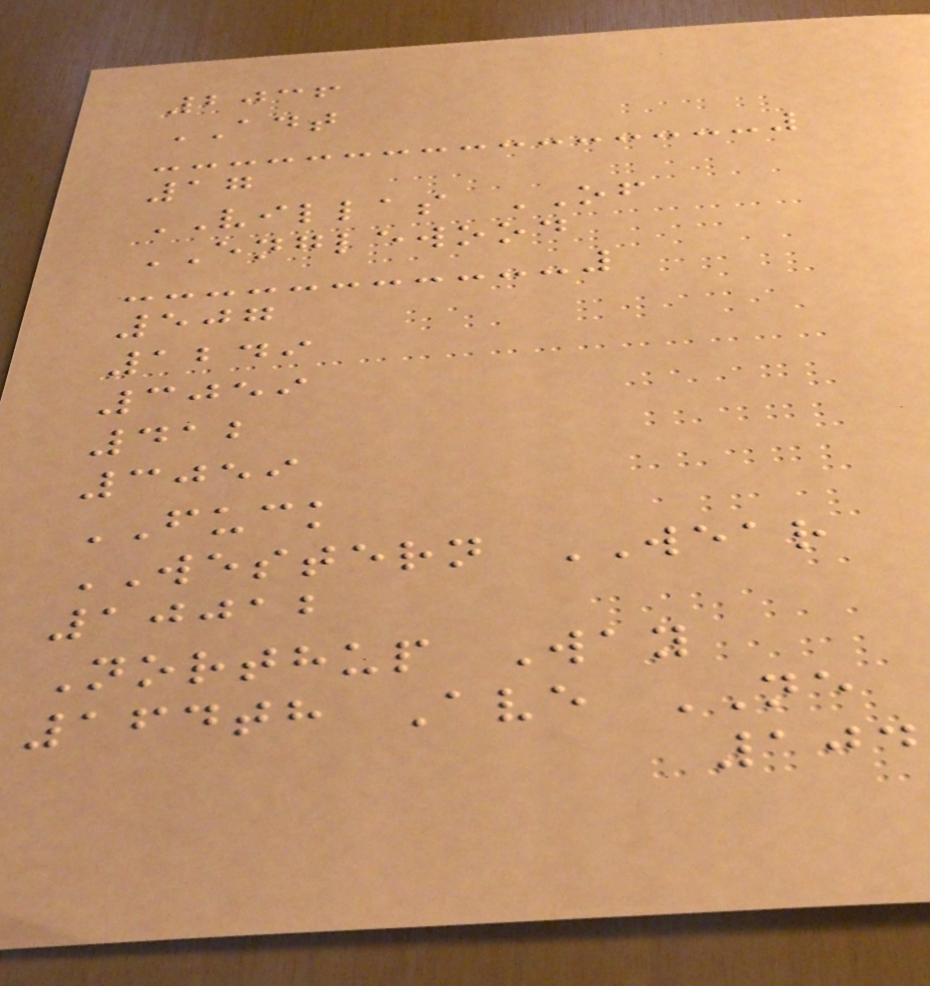2036
ADT
17
VILLAS OF
ENGLEWOOD
507
1249
3059
412
3059
FUCK
WESTERN WEAR
10012
Northup Way
164th Ave NE
104
